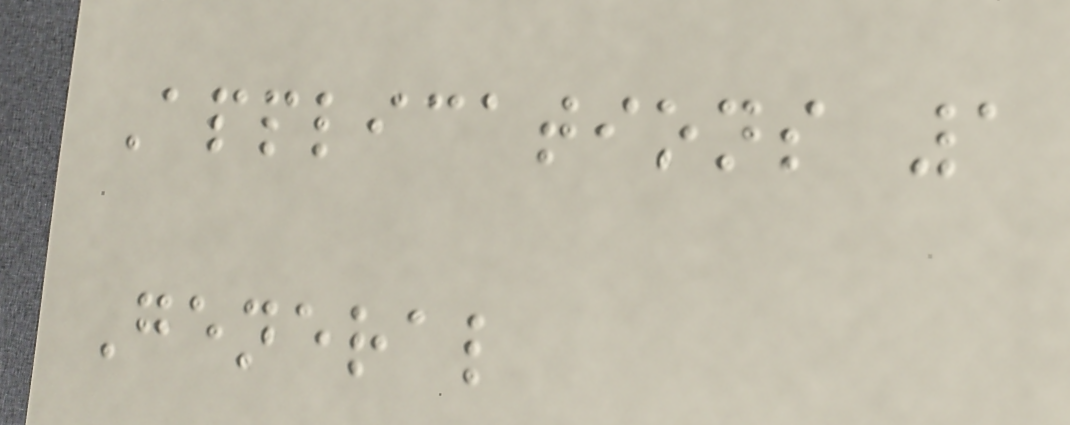Applications 1
General
